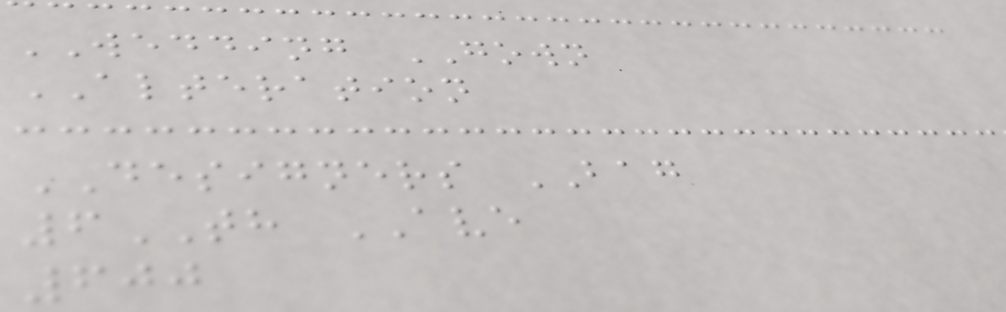WEDDING GOWN
ALTERATION
DESIGNERS BAG
6TH AVE
600
